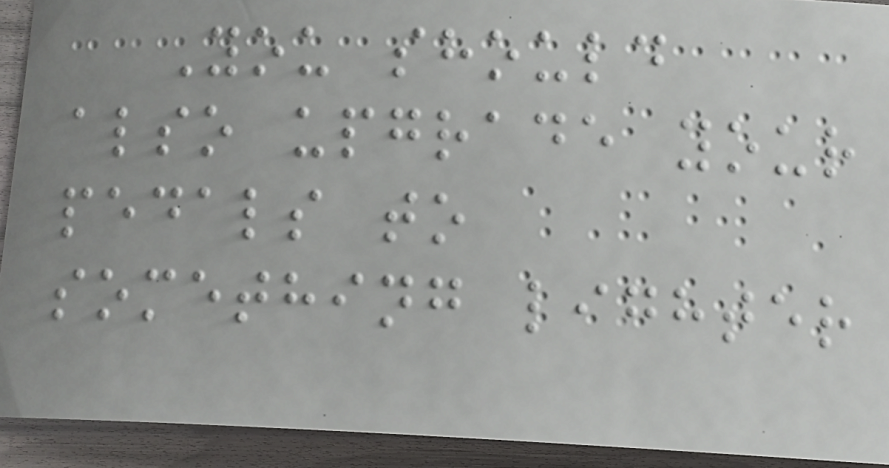You should
also upgrade your
pedals to
something lighter
